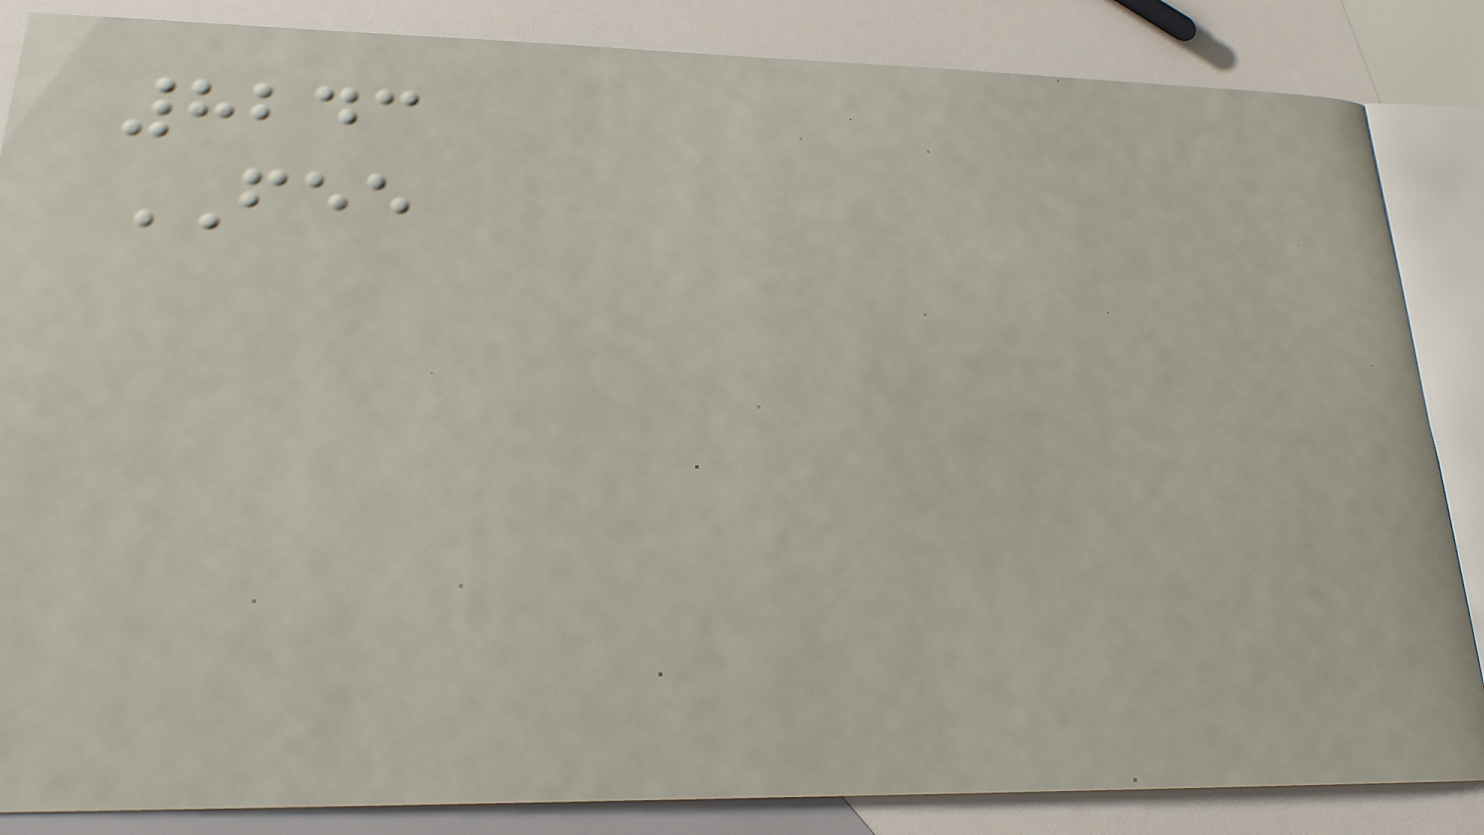8243
FEE
